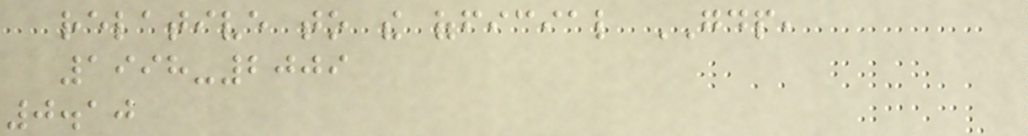relative to the official GDP,
1998-2009
0.10
